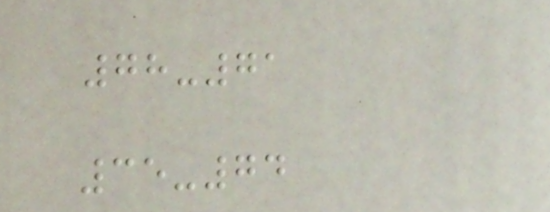78-71
35-74
